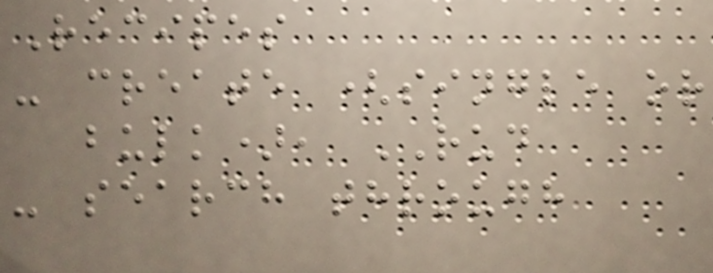Recipes
- create (single or
bulk), RUD
- search through
